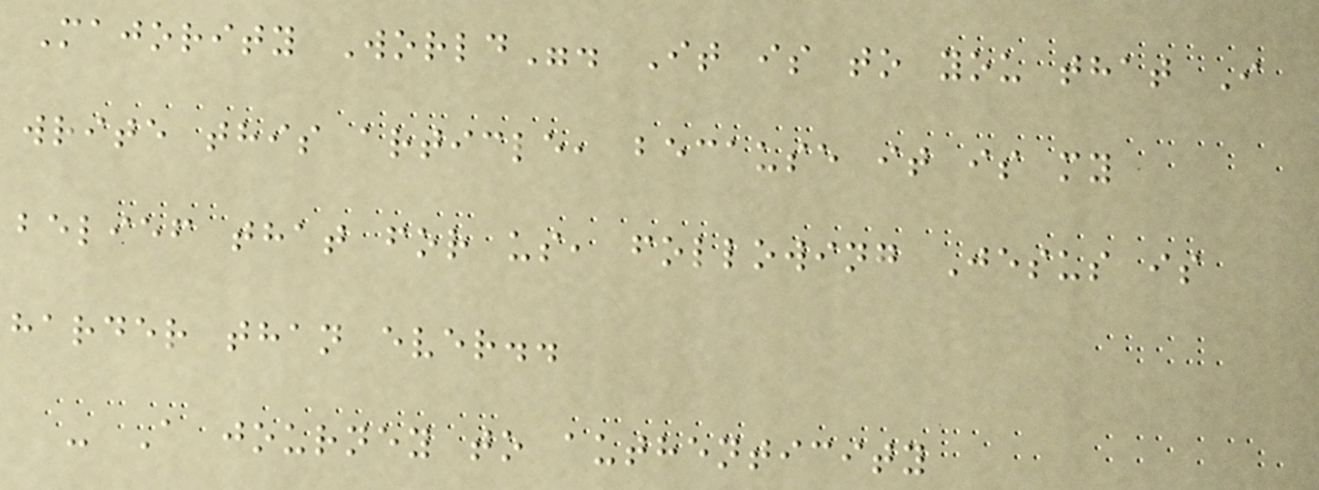Majority World". It is to you that I
write this article, because it is my
belief that for us, following Jesus is
harder than ever..
- A journey to authenticity
